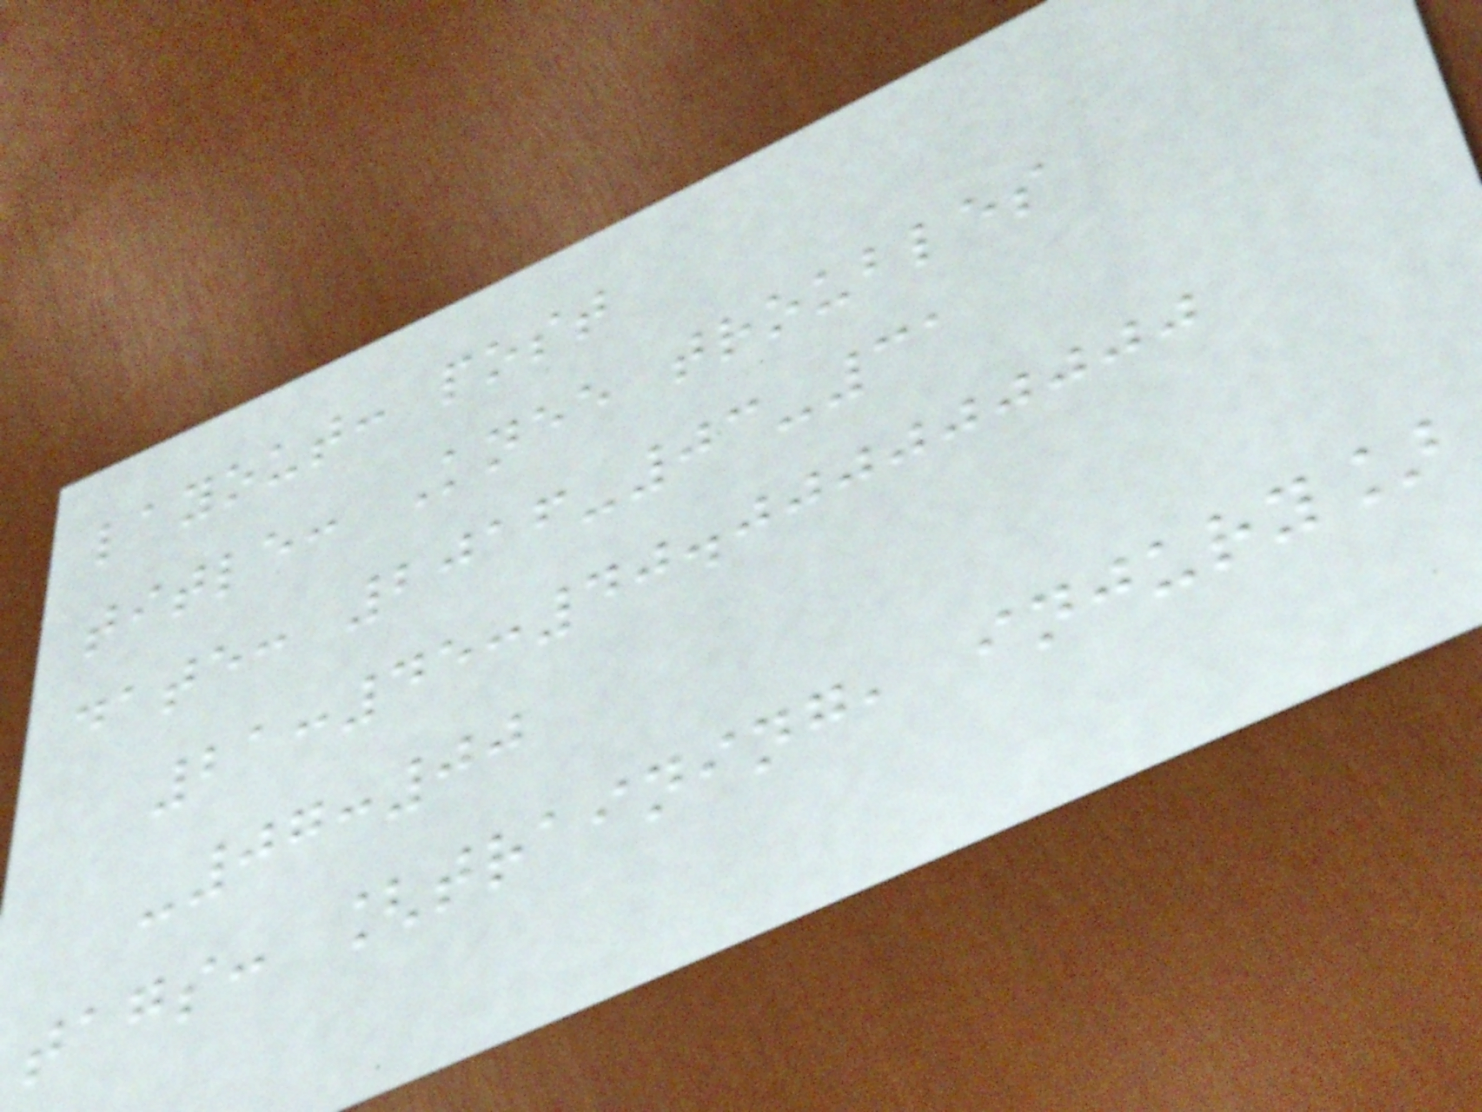layout: post
title: Knee troubles
date: 2016-03-31
21:45:40.000000000
-07:00
tags: [training, injury]
